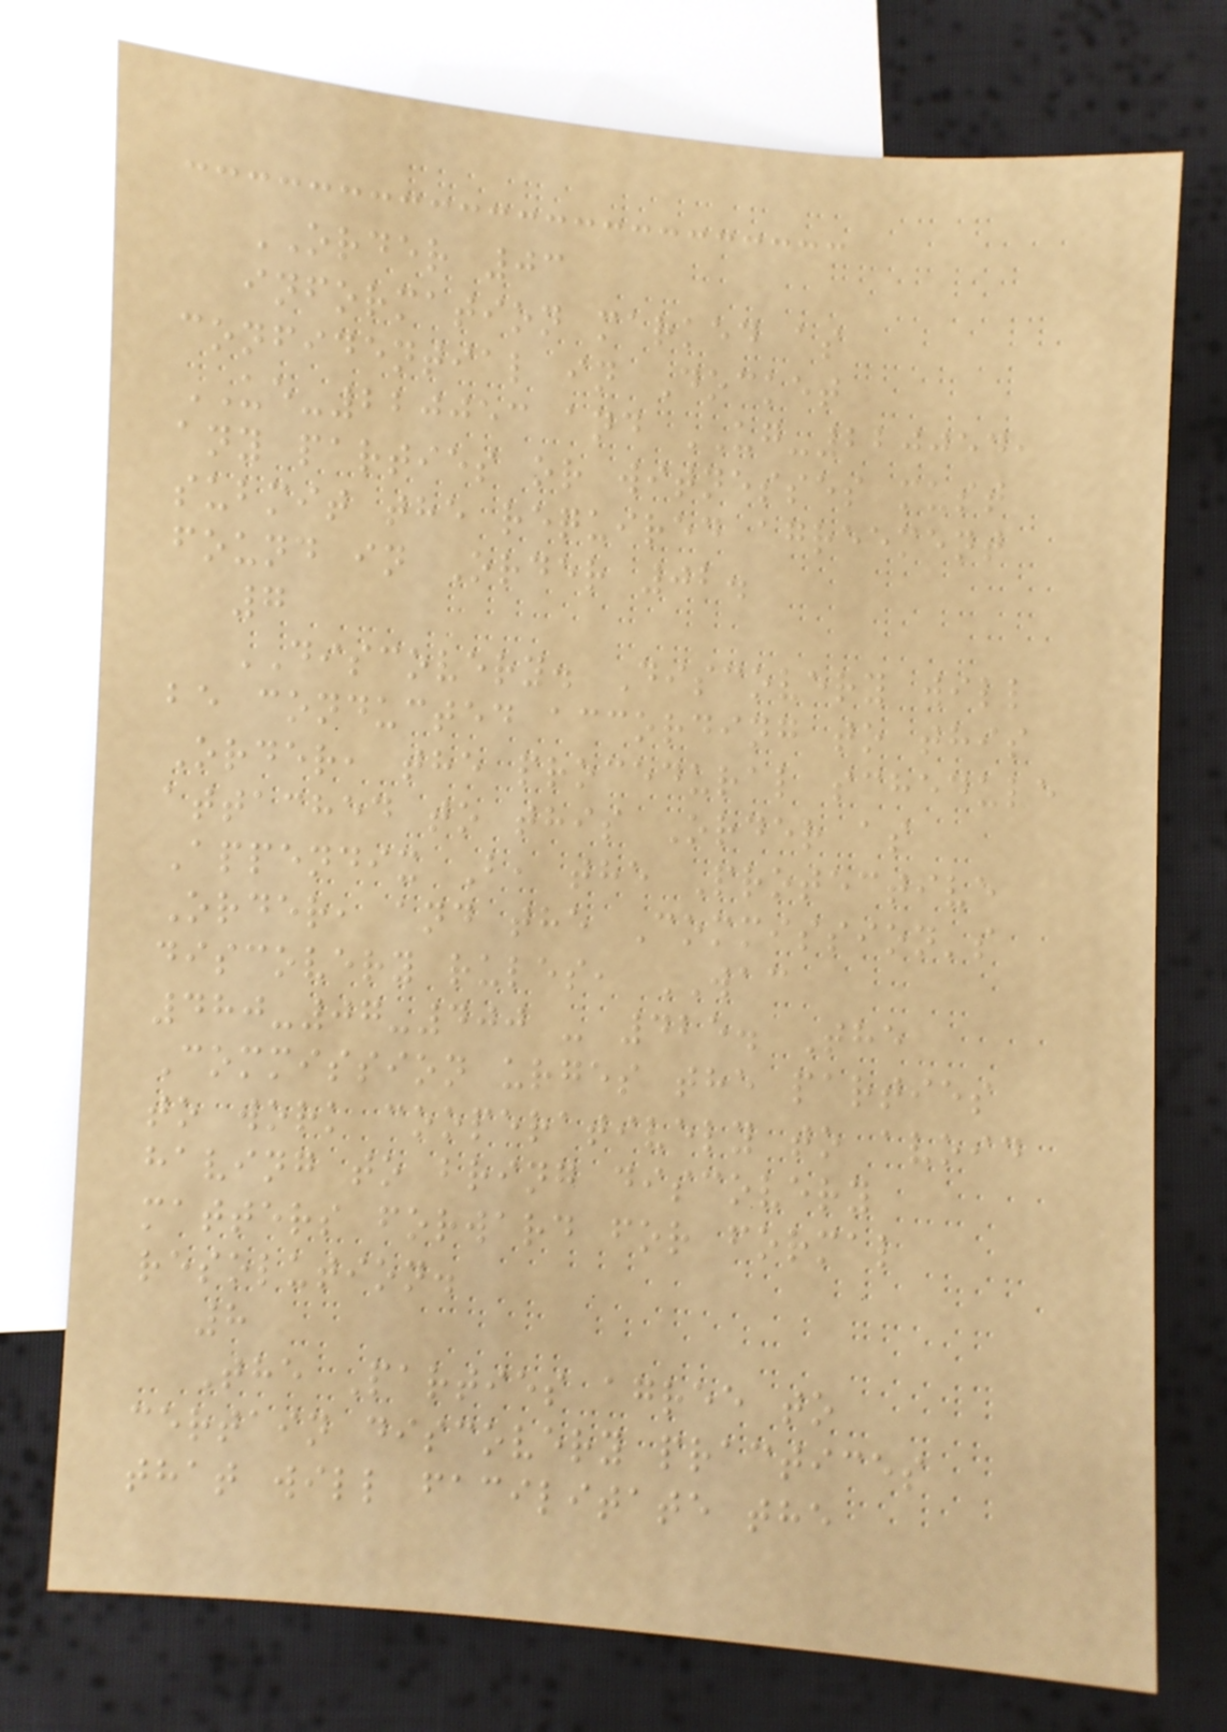ORDER 03
information marked as
confidential in Docket
UE-220053 and UG-220054,
any parties or witnesses must
submit the required agreement
found in Order 02.
7
DISCOVERY. Discovery will
be conducted according to this
Order, the procedural schedule
attached to this Order as
Appendix B, the Protective
Order, and the Commission's
discovery rules, WAC
480-07-400 - 425. The
Commission urges the parties
to work cooperatively to avoid
having to bring discovery
matters forward for formal
resolution.
8
The Parties agree to
certain discovery practices
that will facilitate the
